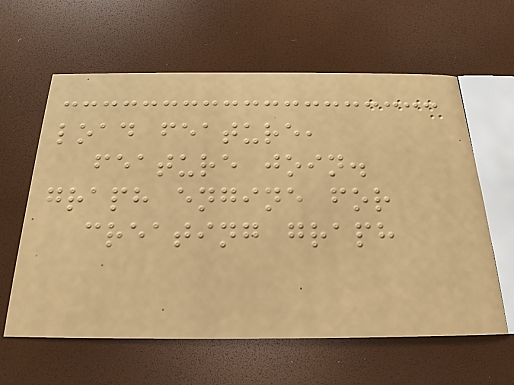load feature,
feature join.
graph engine for
creating graph
